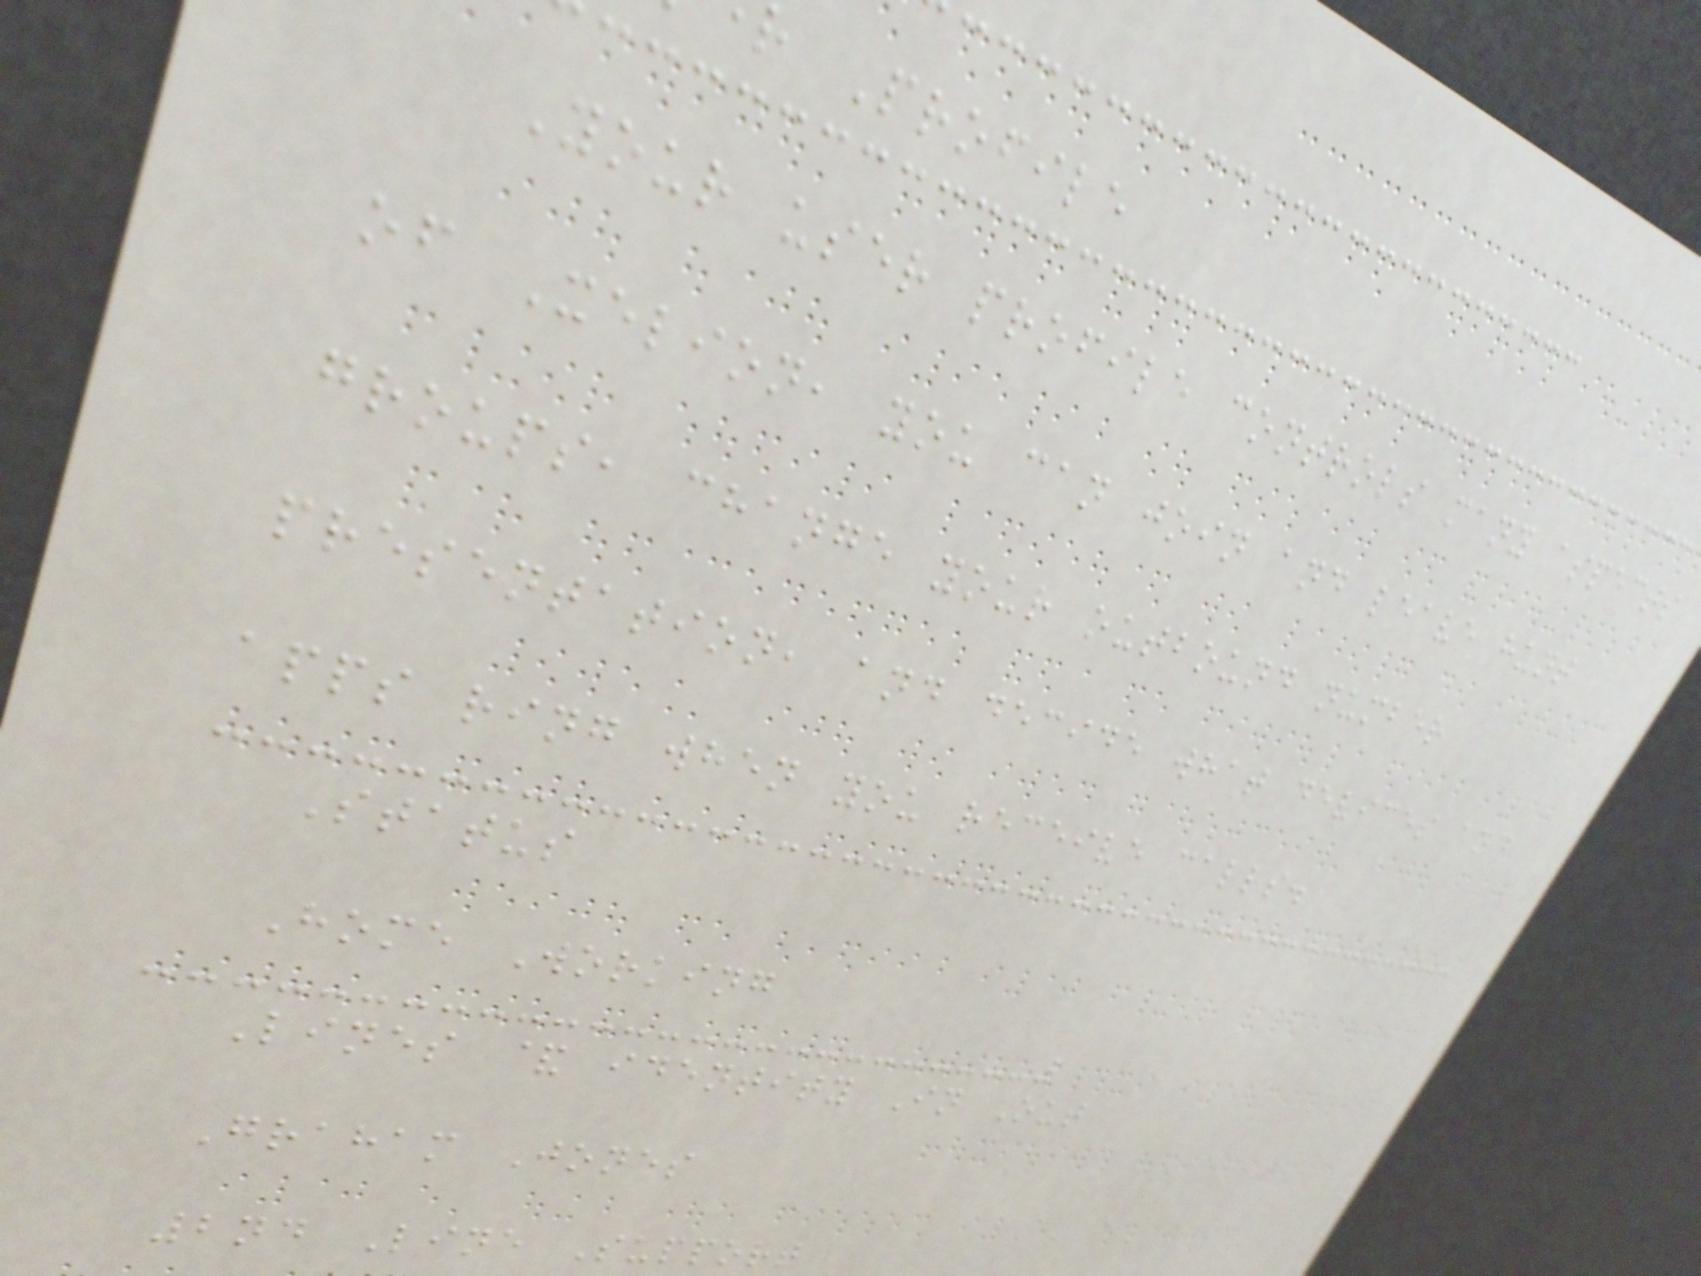r Profile
Your user profile controls many aspects
of Xelion, you can join and leave hunt
groups, change your outbound number
presentation, and decide what devices and
apps ring when you receive calls.
Status
Home Working
Lines & identity In Out
Graham Jones
2nd Line Support
